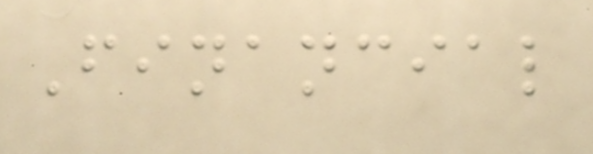Financial
